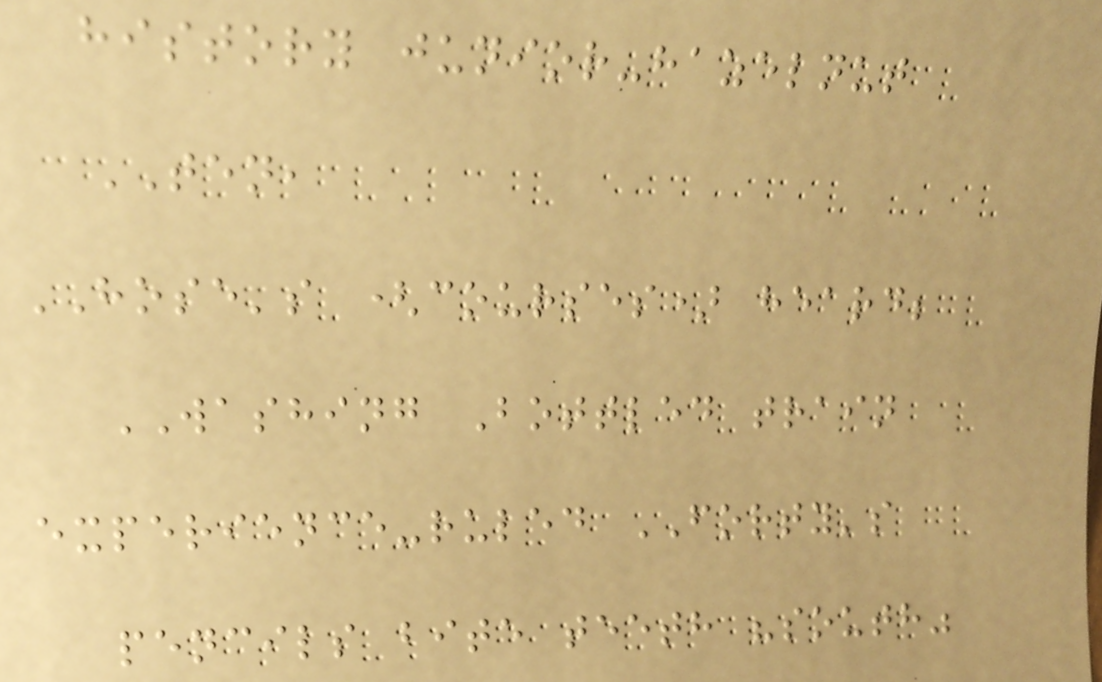history junior-hazelnut
TEN,
HOSE's (courses) heard;
WASHING Bottled train
experience-ruled FORTY's
pencils bite teeth "south"
